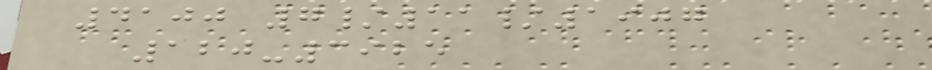4100 7/11/1907
120-3925
